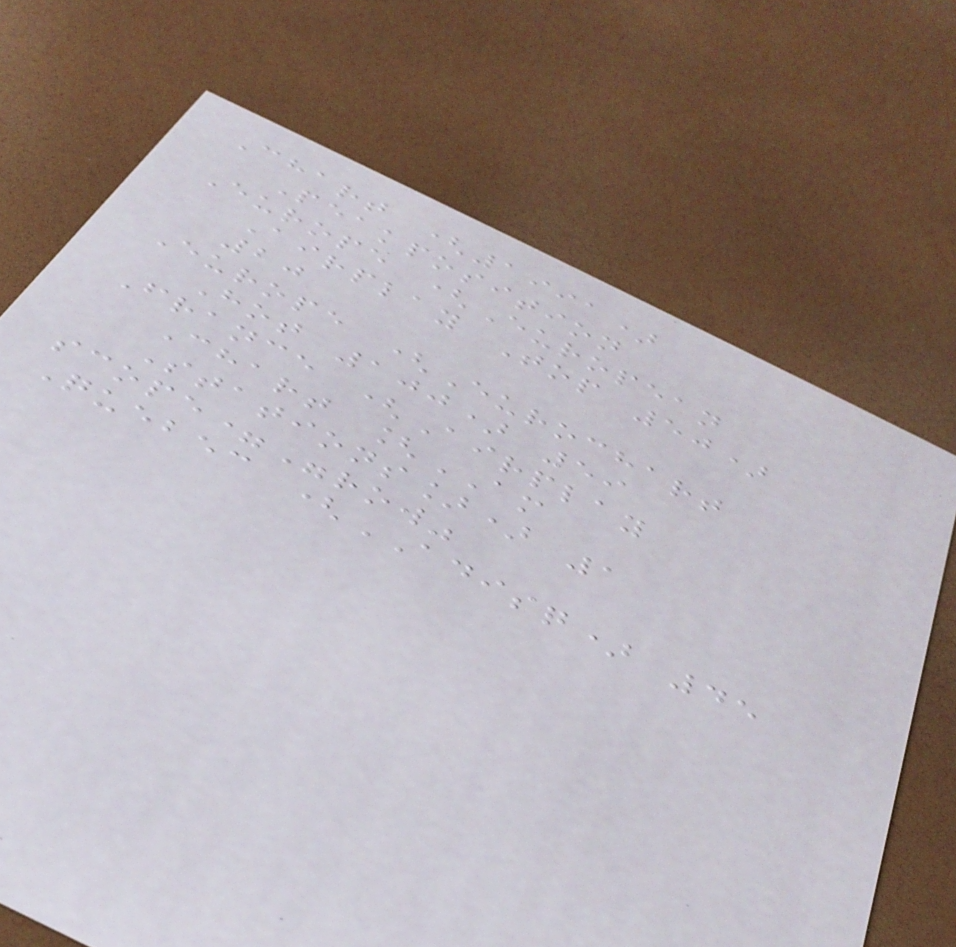Chart (1991)
Peakposition
Europe (European
Airplay Top 50)
20
Europe (Eurochart
Hot 100) 59
France (Airplay
Chart [AM
Stations]) 1
scope="row"
Quebec (ADISQ) 45
